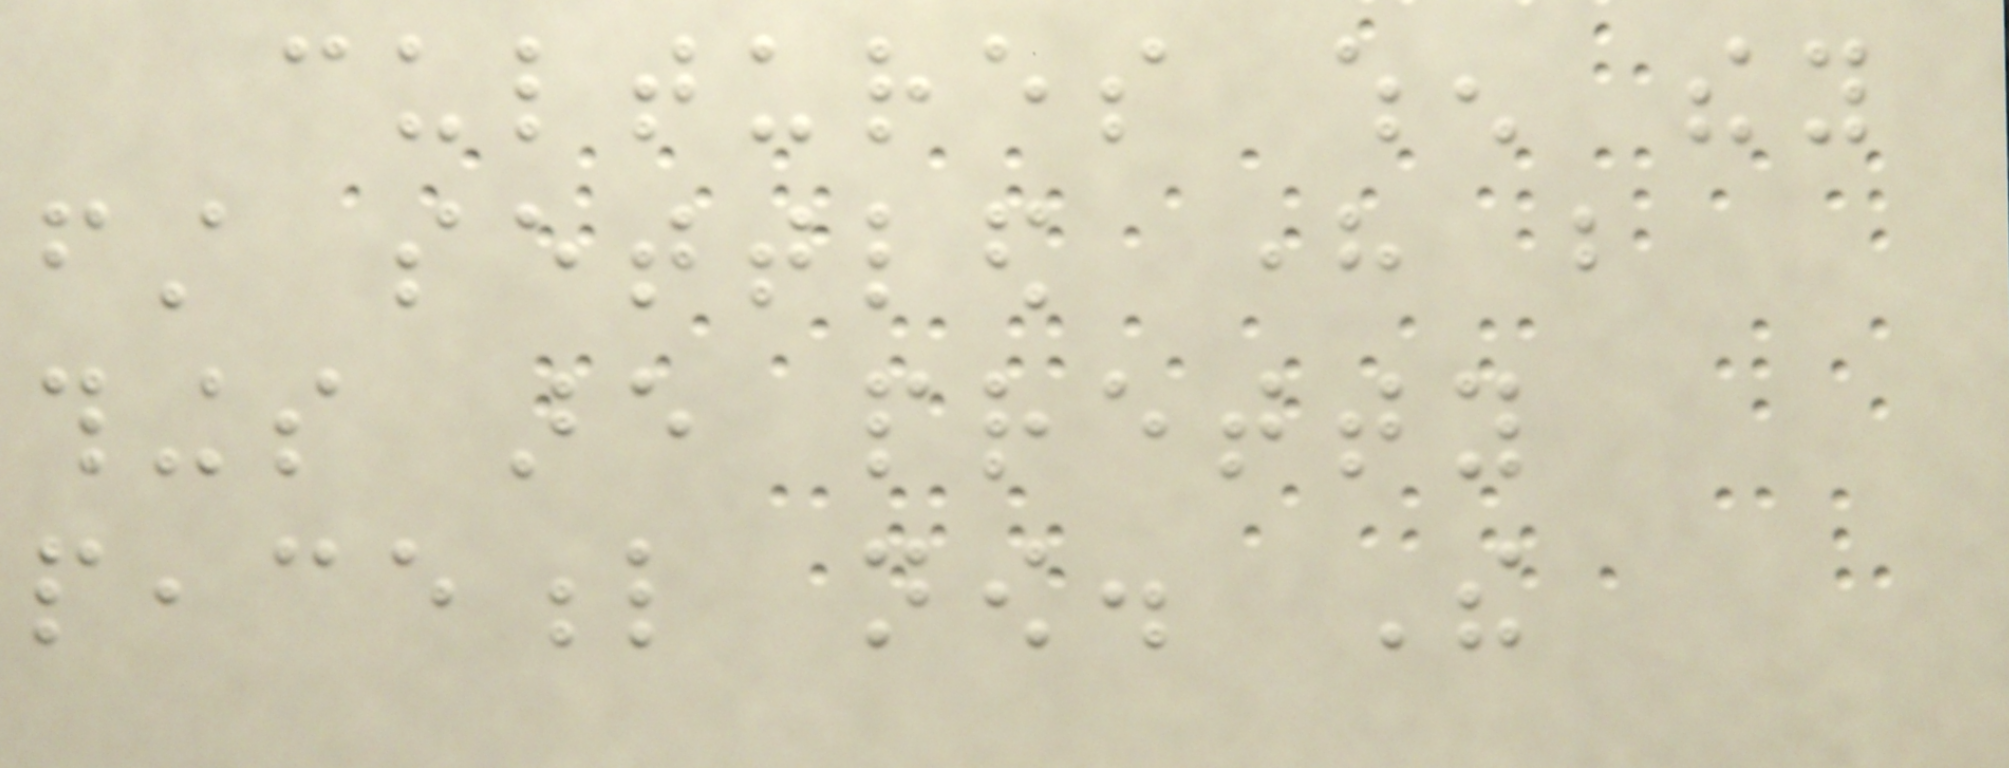cultures when they
first settled here but
things are pretty
peaceful now. The
